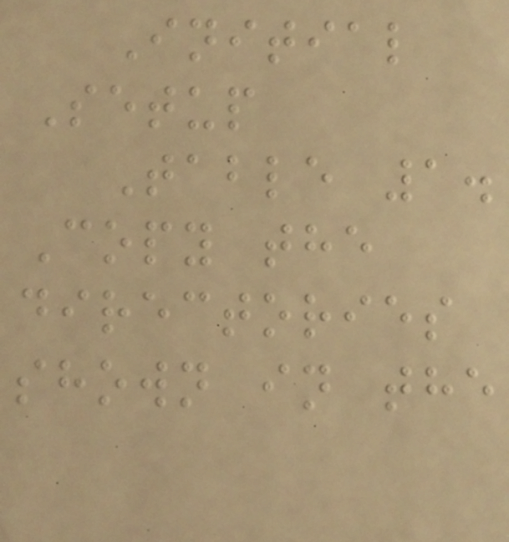Initial
Setup
Table 1.
Copy the
directories
shown in the
